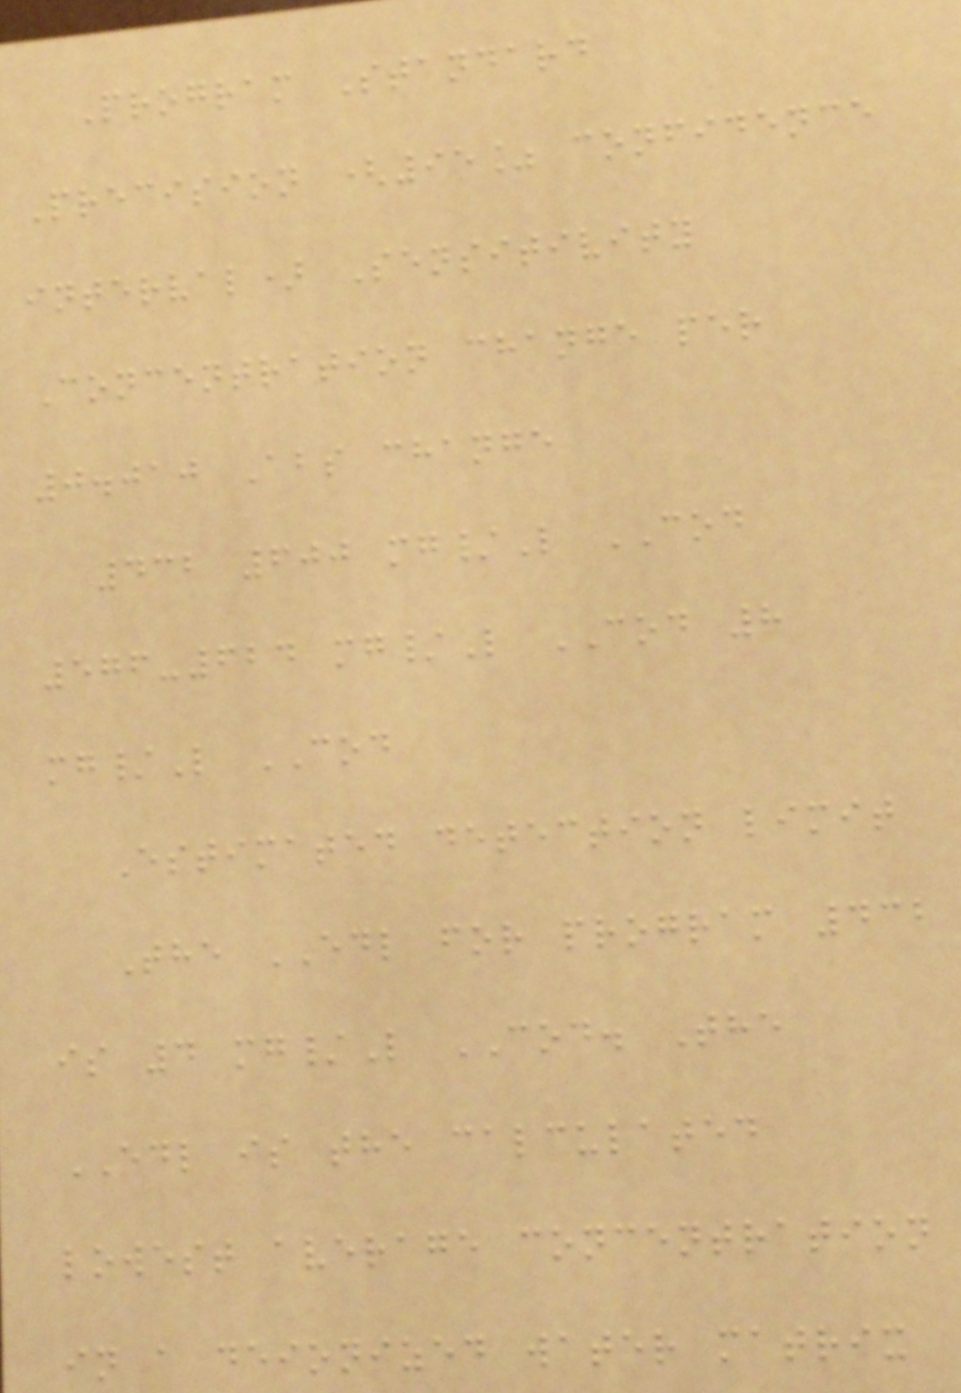Program Standard
Precision (95% confidence
interval) Sensitivity
Concentration change per
0.010 Abs change
432 600 mg/L COD
576-624 mg/L COD 8
mg/L COD
Estimated detection limit
The EDL for program 432
is 4 mg/L COD. The
EDL is the calculated
lowest average concentration
in a deionized water matrix
